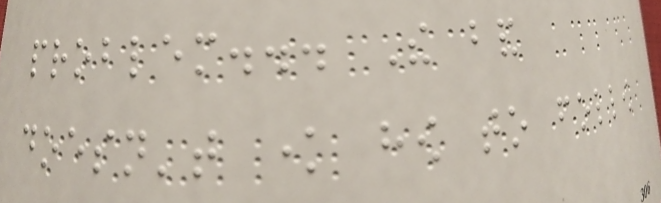problem... The band
doesn't know how to follow
